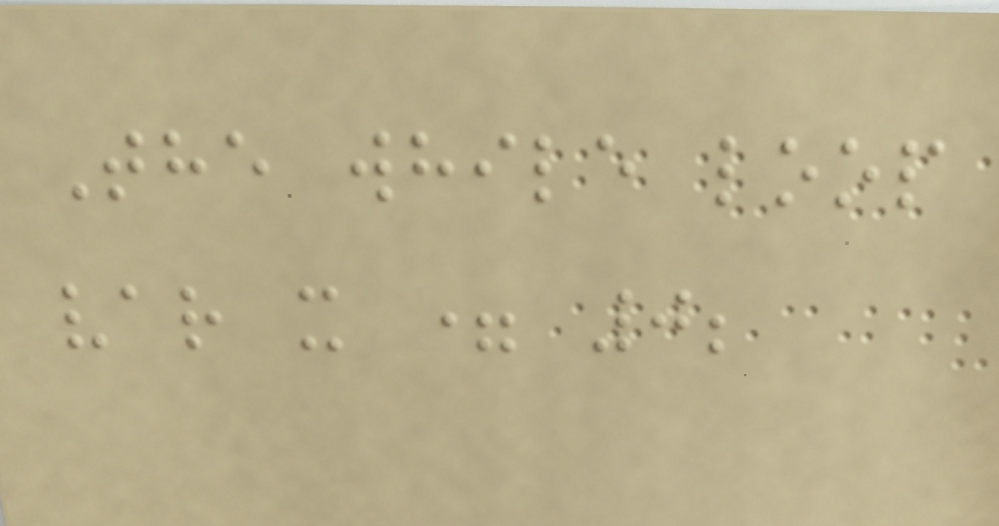The while loop
var x = 0;
